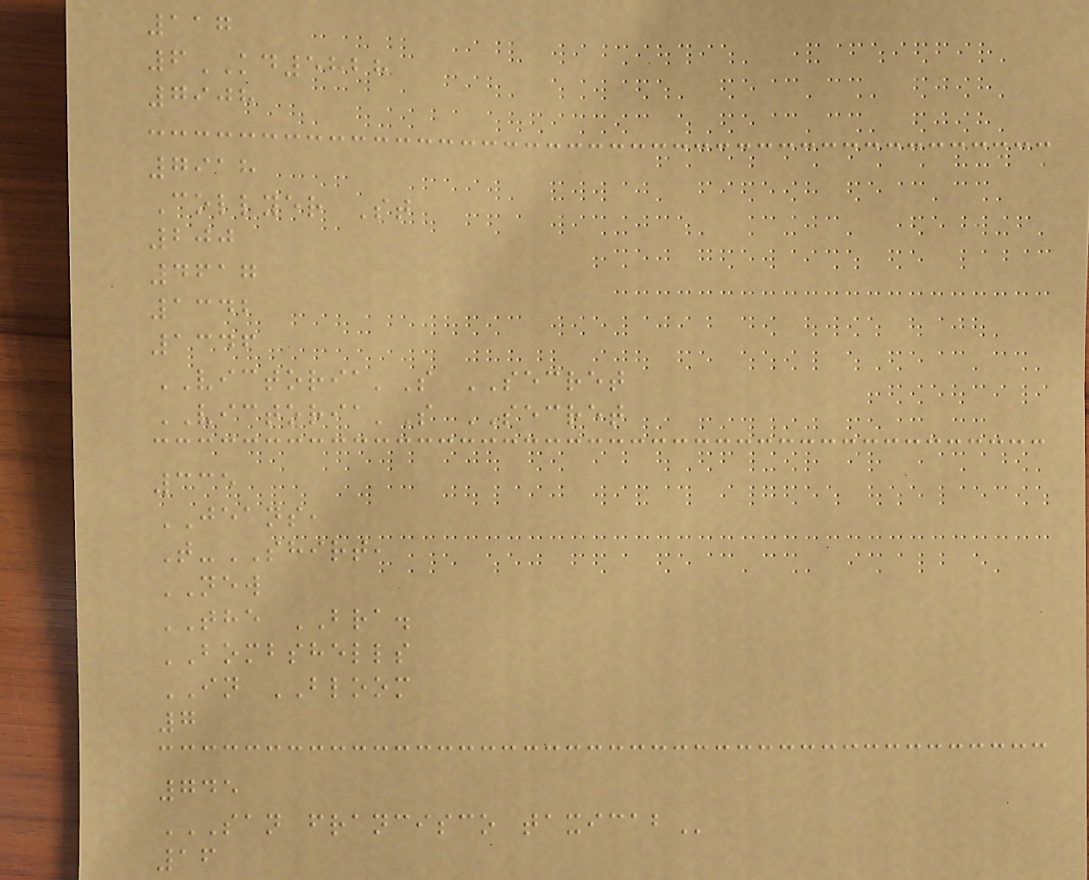117
6KD5828
7908
7918
Collyer St
200
4617
1342
1346
VICTORIA'S SECRET
VICTORIA'S SECRET
335
JEANS,
T-SHIRT,
NEW
THE BRA.
BOMBSHELLS
IN BLOOM
7
745
SAN FRANCISCO TAXICAB
16
